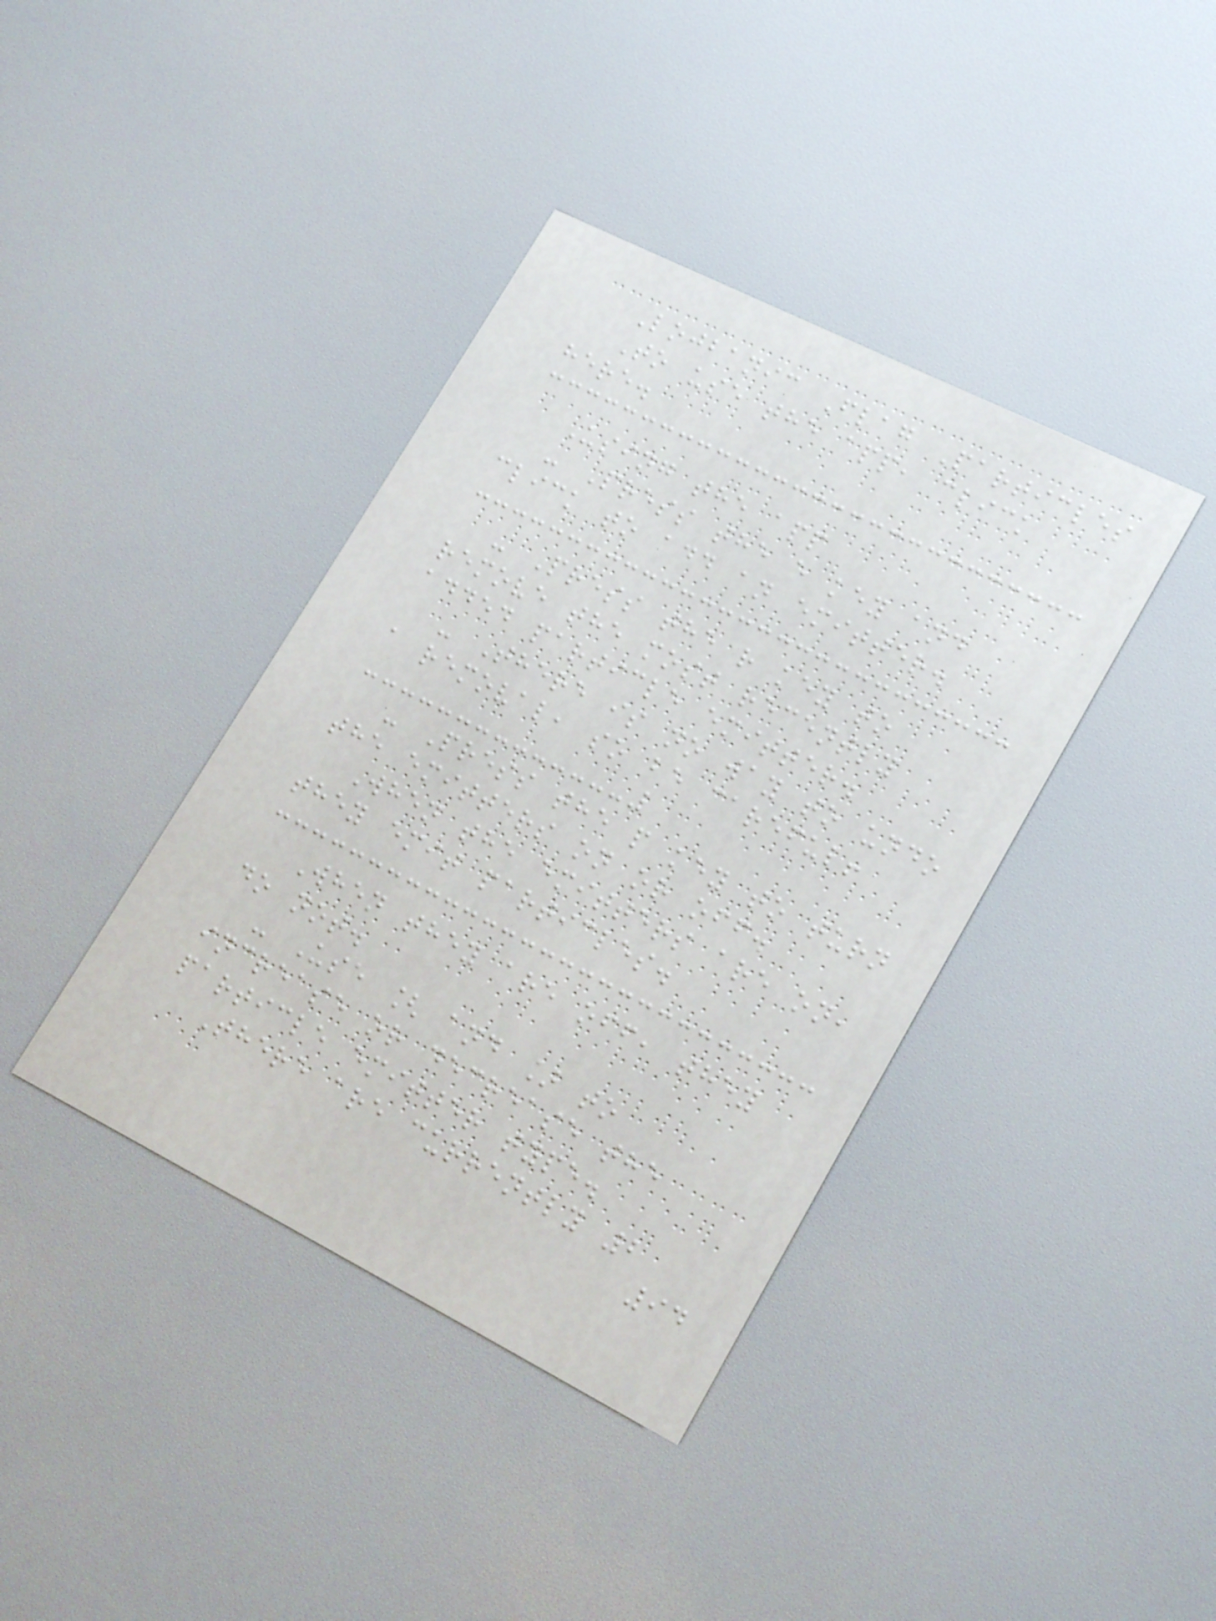Lojbanic Flag Particles
To use the app, click
here.
Using the app
- Press the e key and
click to add an emitter.
- Press the r key to
remove the most recently
added particle emitter.
- There is no way to undo
a removal, so be careful!
- Press the p key to turn
the emitters on or off.
When the emitters are on,
they emit particles.
When they are off, they
do not.
- Use [ and ] to
increase or decrease the
particle emitter type.
There are currently 2
94
